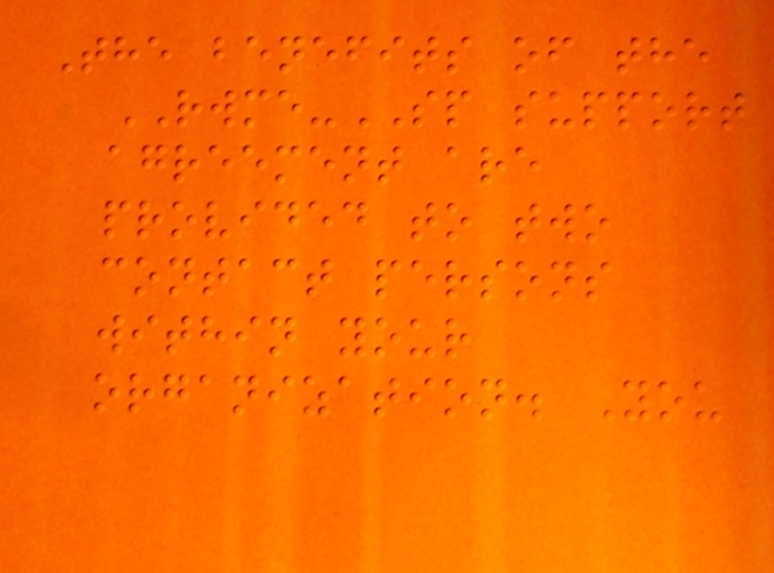The benefits of the
RWME-SP support
agreement are
provided to two
contact persons
within your
organization. You
